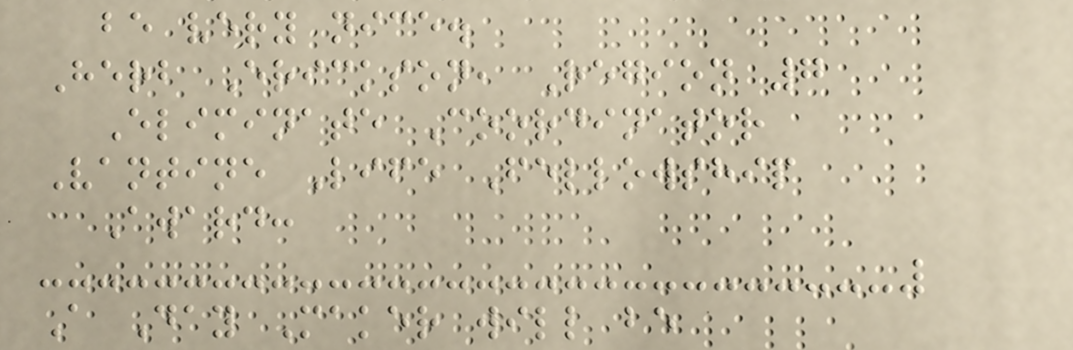be very nice.
Herb Erickson, Region 7
Eliminate Coordinator
Vantine Life Fellowship
Award:
A Day Maker will be
